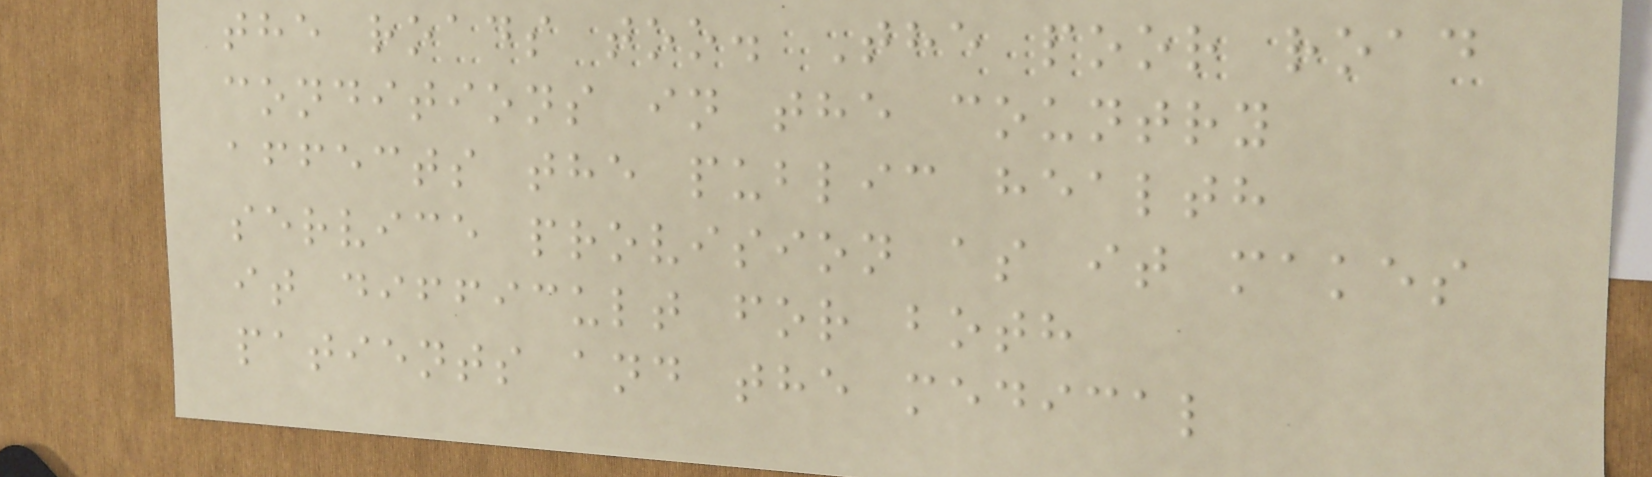the roads too. The poor road
conditions in the country
affects the public health
service provision as it makes
it difficult for both
patients and the medical
